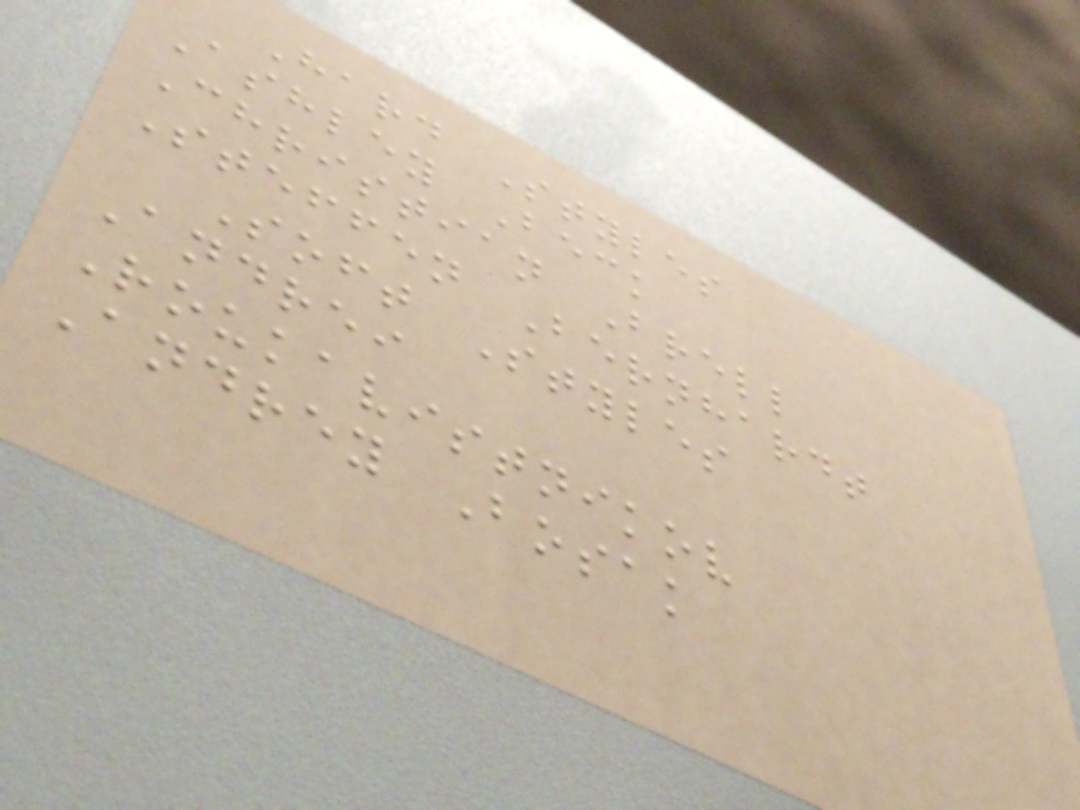Hard Styles
Ashley Beck
Christian Brell
Steffen Bernhardt
Soft Styles
Andrei
Roukavistnikov
Andrey Bosak
